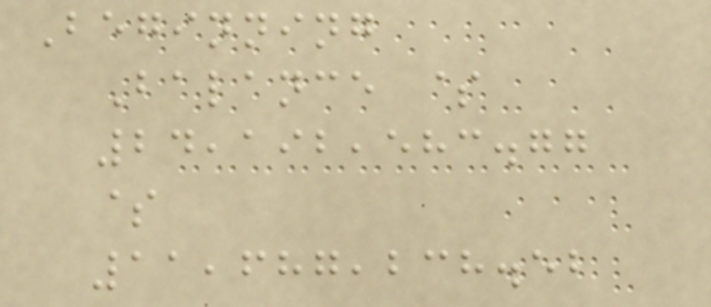Beginning
Balance $
24,192,583.77
$
11,687,238.52
